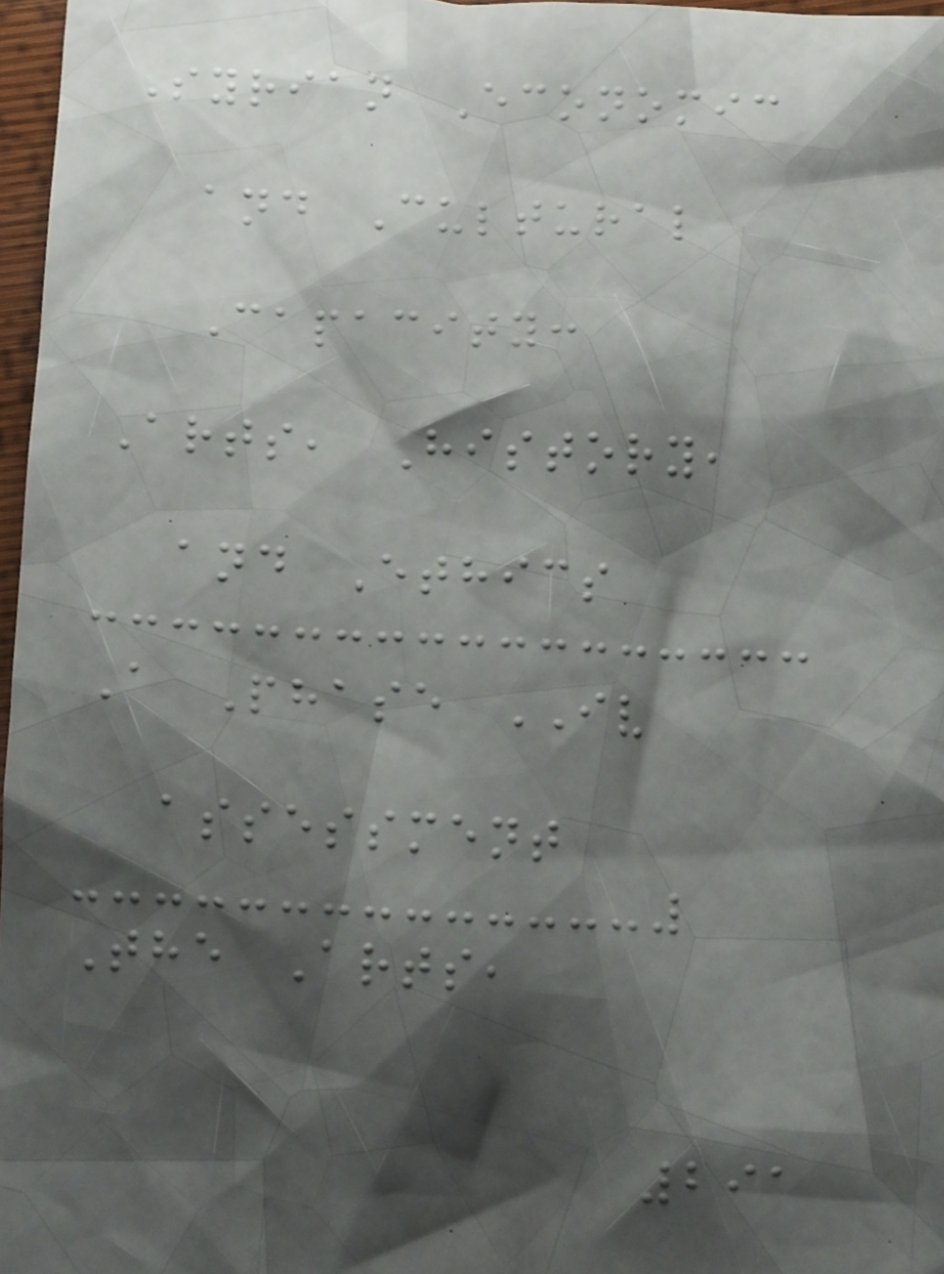Syrian Economic
and Cultural
Capacity:
Arts, History,
and Ethics
A Phase IV
assessment
The Arts,
291
